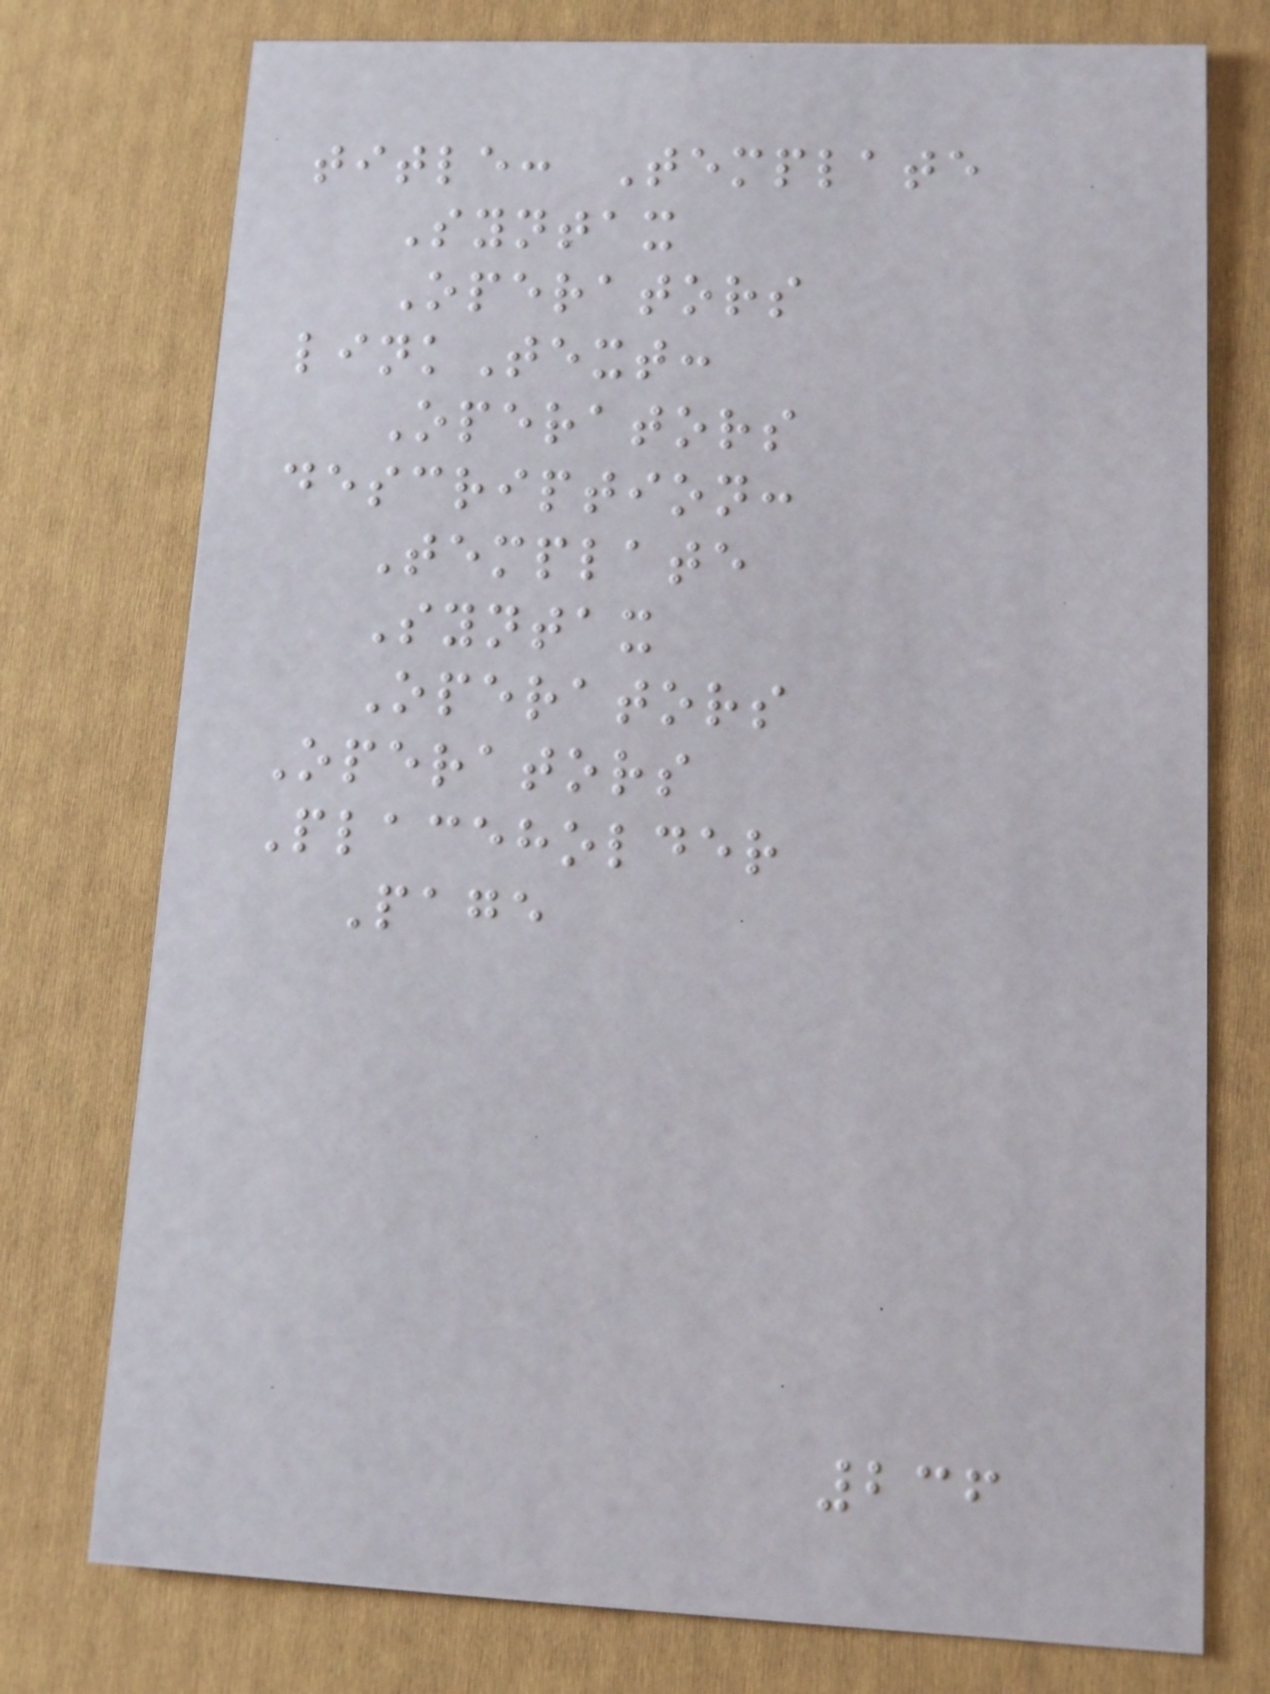title: Template
Syntax
Operators
linkText:
Operators
description:
Template
Syntax
Operators
Operators
Placeholder
Page
236
